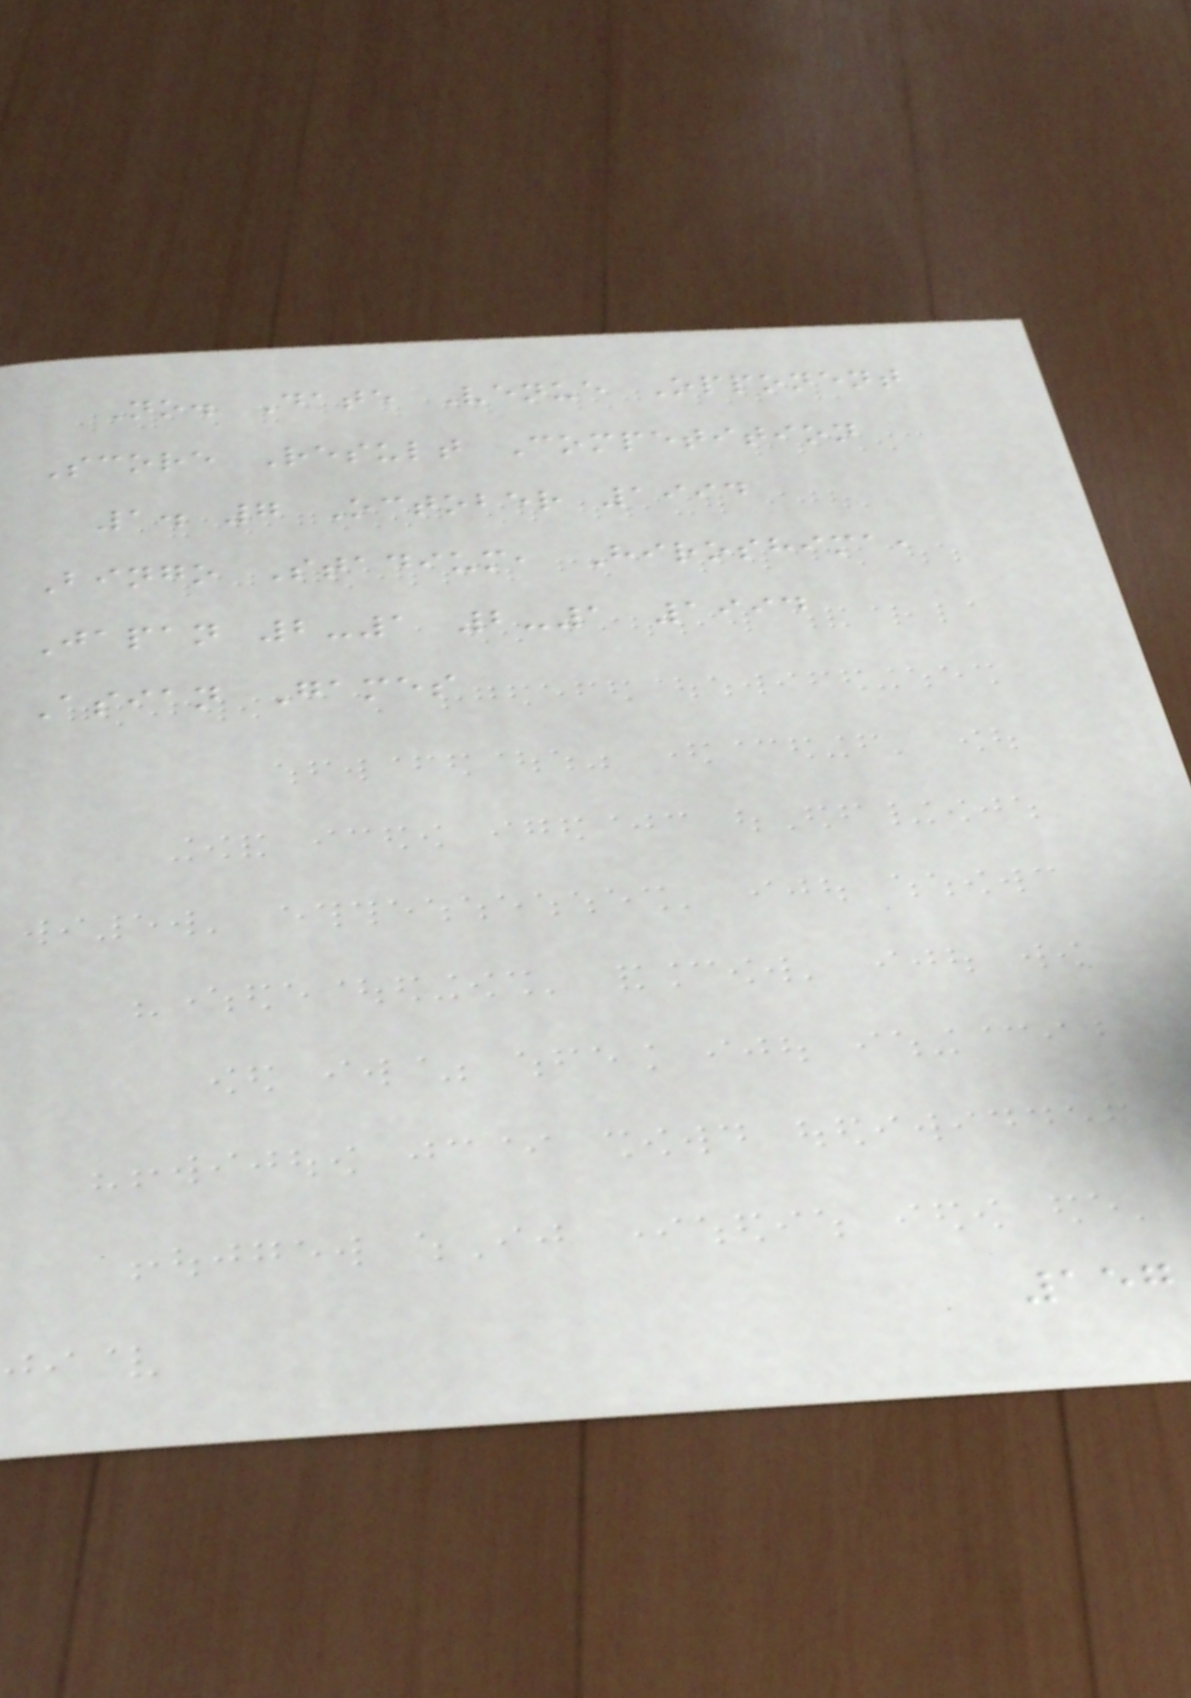No. Date Venue Opponent
Score Result Competition
1. 7 October 1994
Bingo Stadium, Hiroshima,
Japan 2-1 2-1 1994
Asian Games
157
